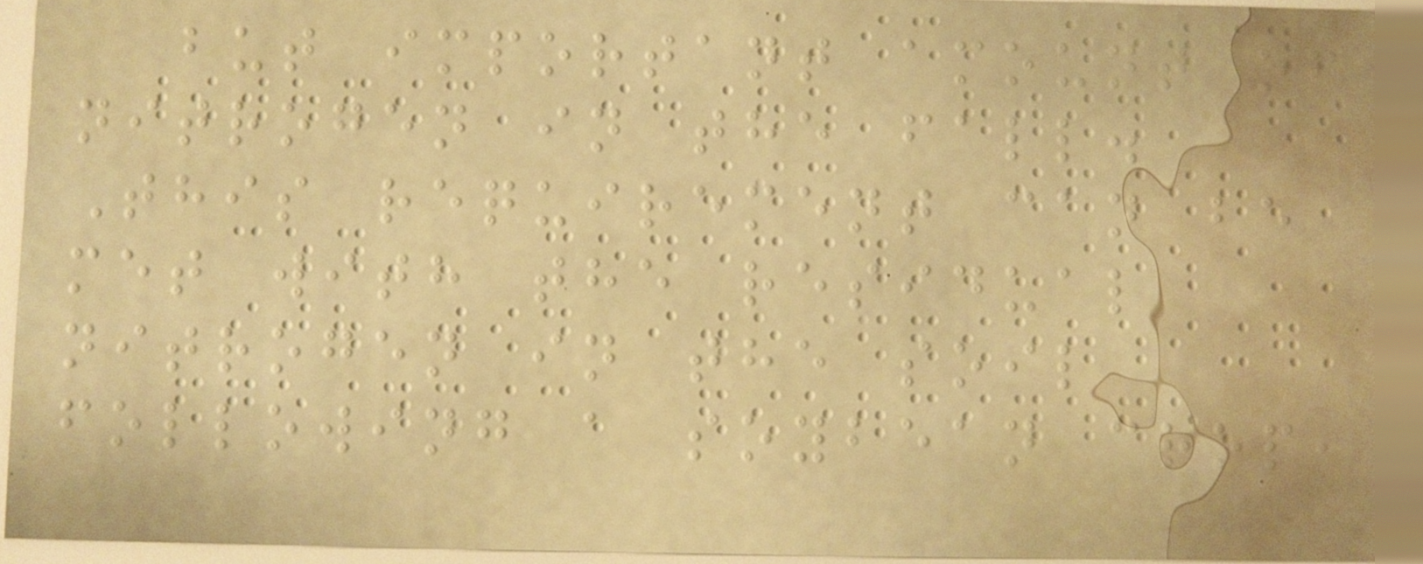but important amount of
nitrogen in the fall.
This requirement can be
met with the residual
nitrogen in the soil
following a soybean crop,
